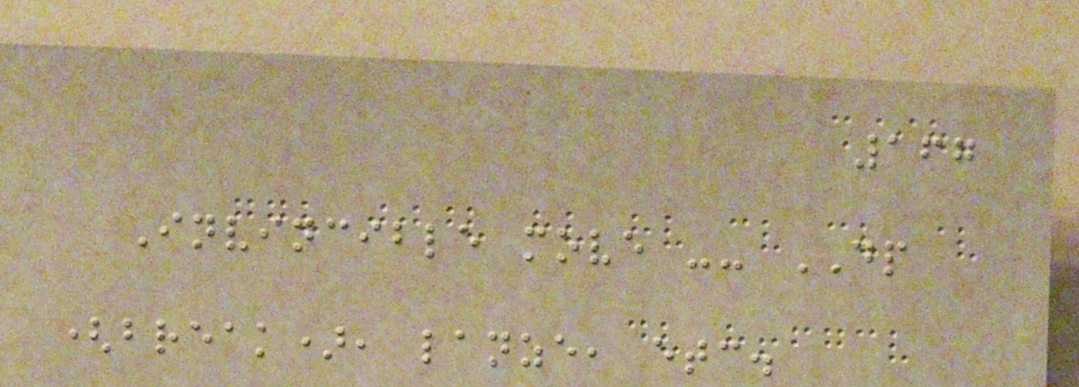167
Invincible move -- DP
(break), lanze, etc.
